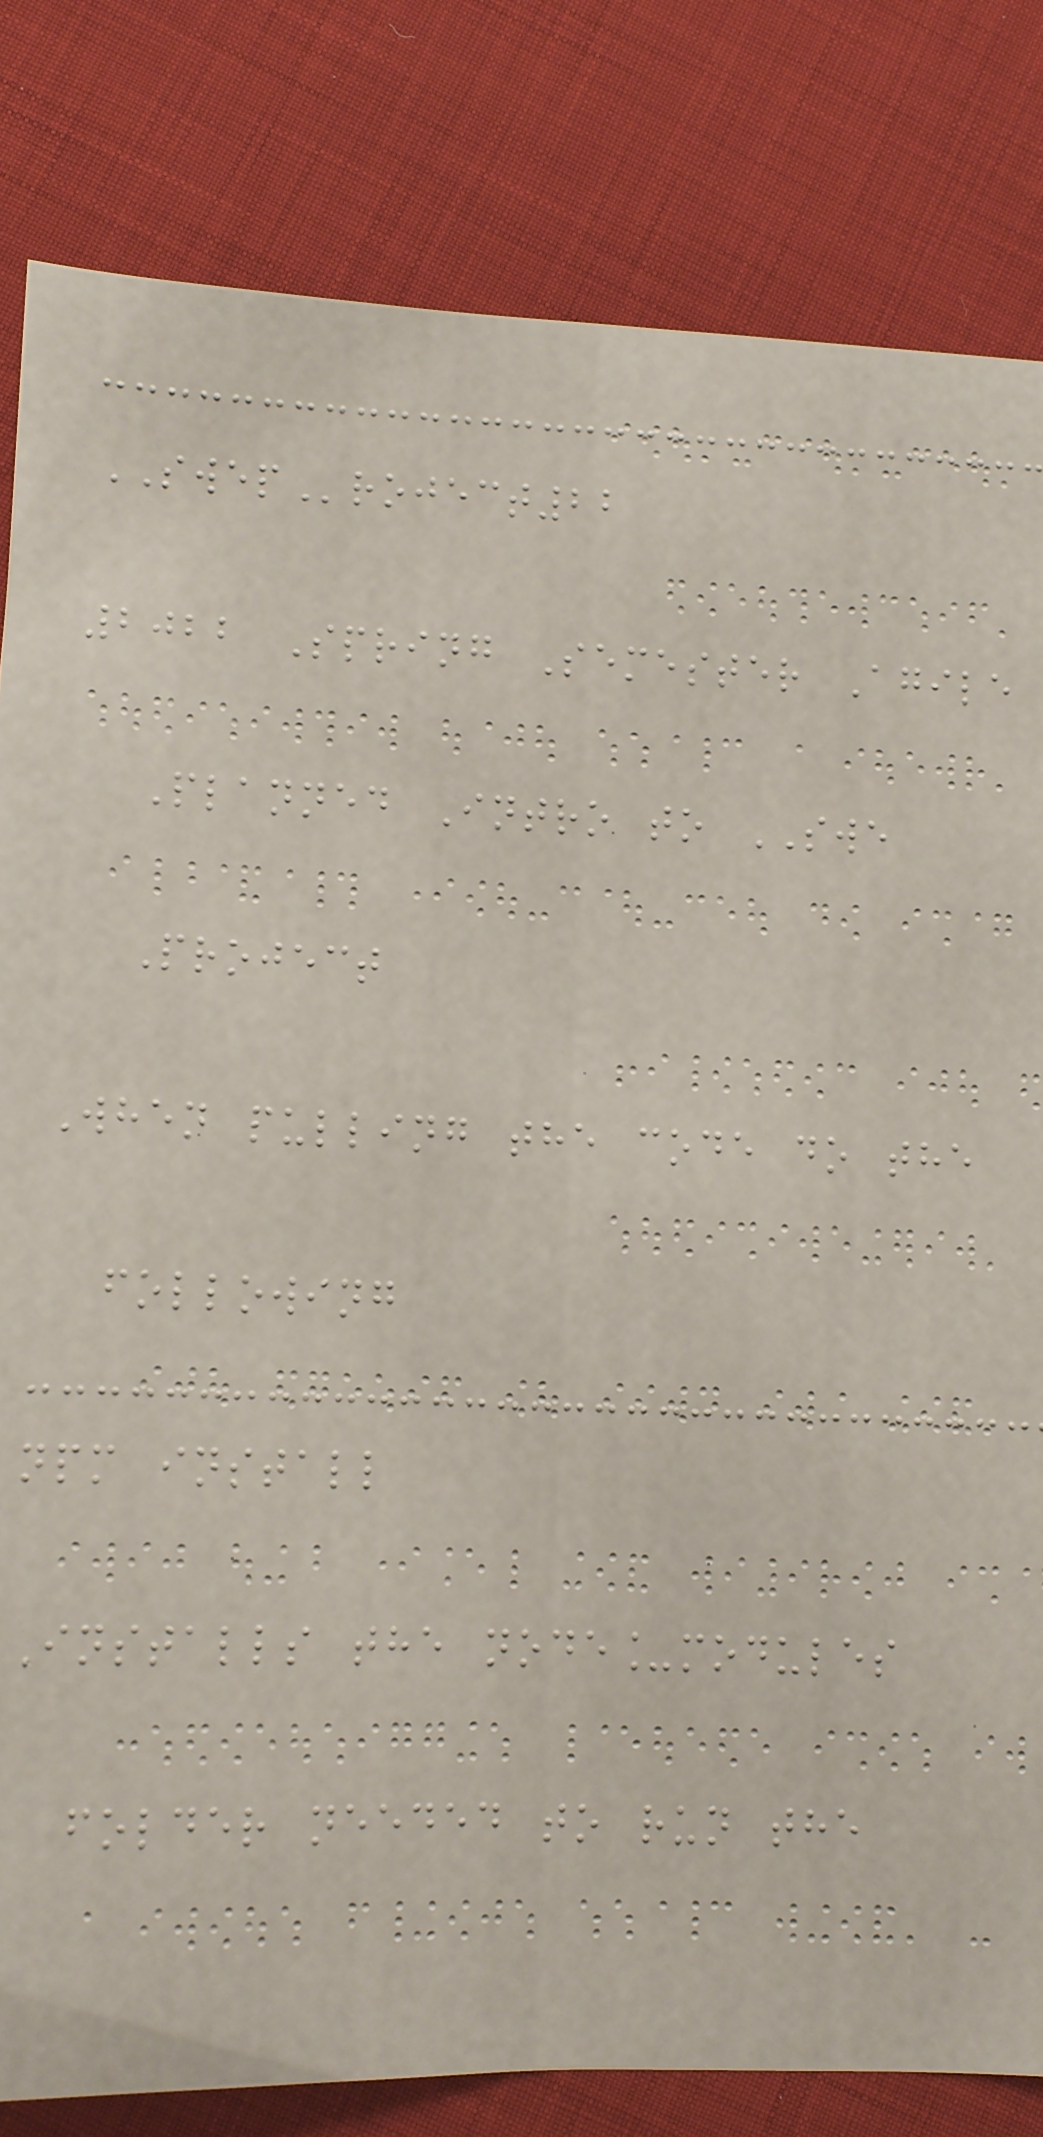SWEProject22
2022 Spring Semester Agile
Planned Intro to SWE
Project
When pulling the code do the
following
npm install
Installs the node_modules
folder needed to run the
